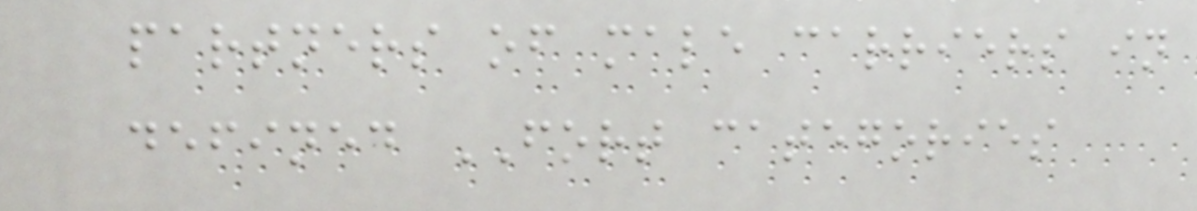partners of male carriers in
defined FORT categories
